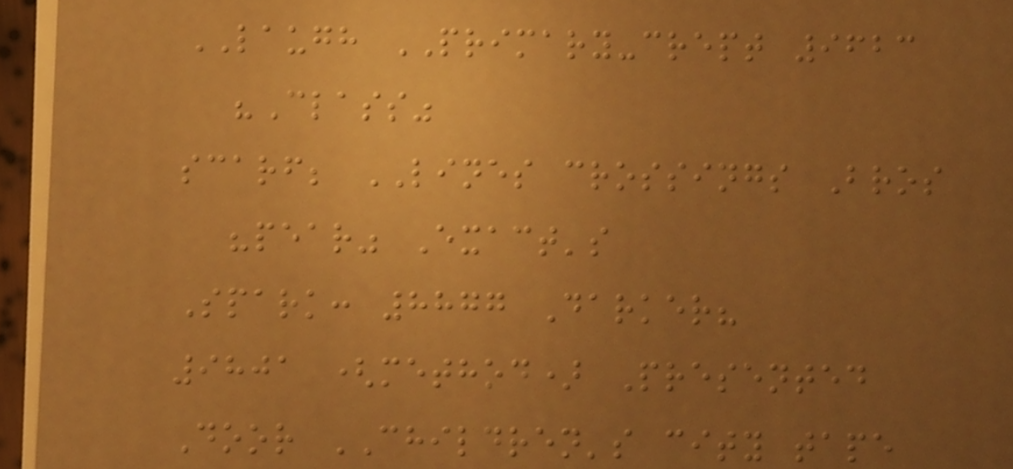LAUGH PRIMARY-crept 9623
"Class"
scarf; LINES crossings Bros
"pear" Exact's
Spark: 8877 Darker?
9801 (method) Presented
Door CHILDREN's city tape
